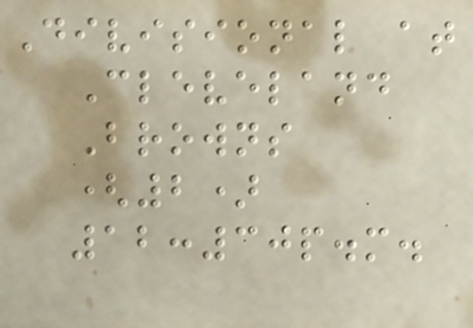Divisional at
Cleveland
Browns
(2)
12:30p.m.
